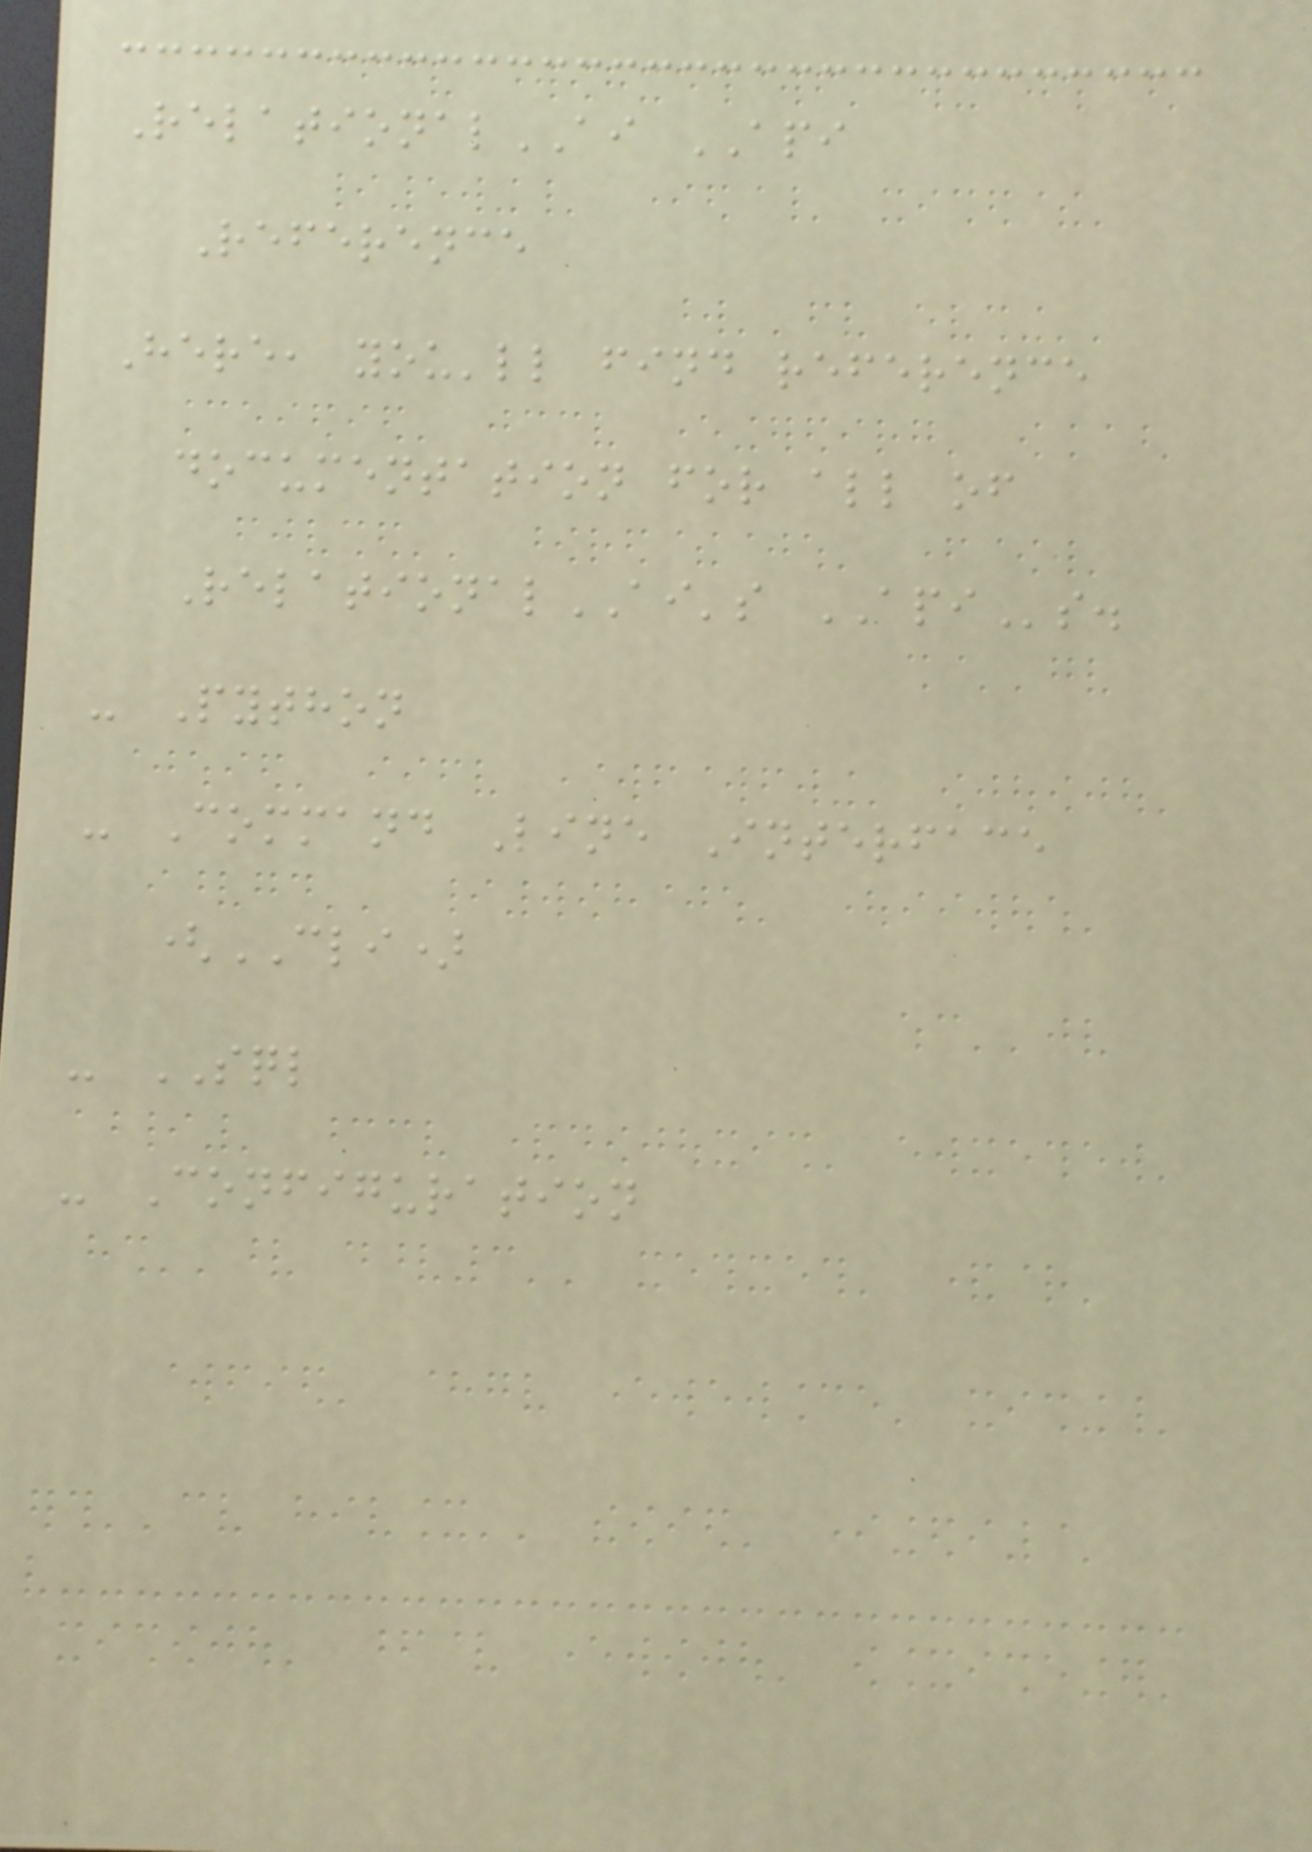RelationalAI API
Reference
Here, you'll find reference
documentation for all of
RelationalAI's APIs.
- Python
- Command Line Interface
(CLI)
- SQL
- Configuration
